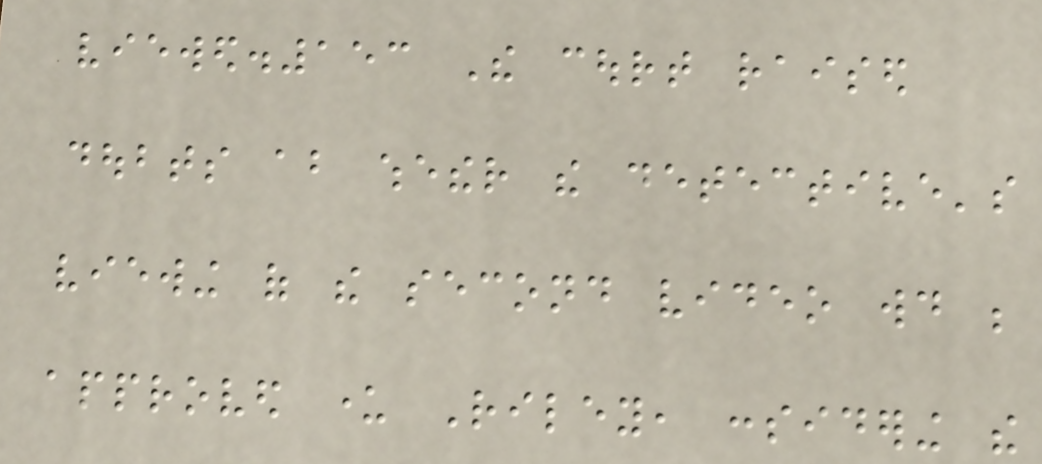viewed.153 The court raised
doubts about whether the detective's
viewing of the second video would be
approved under Riley, considering the
